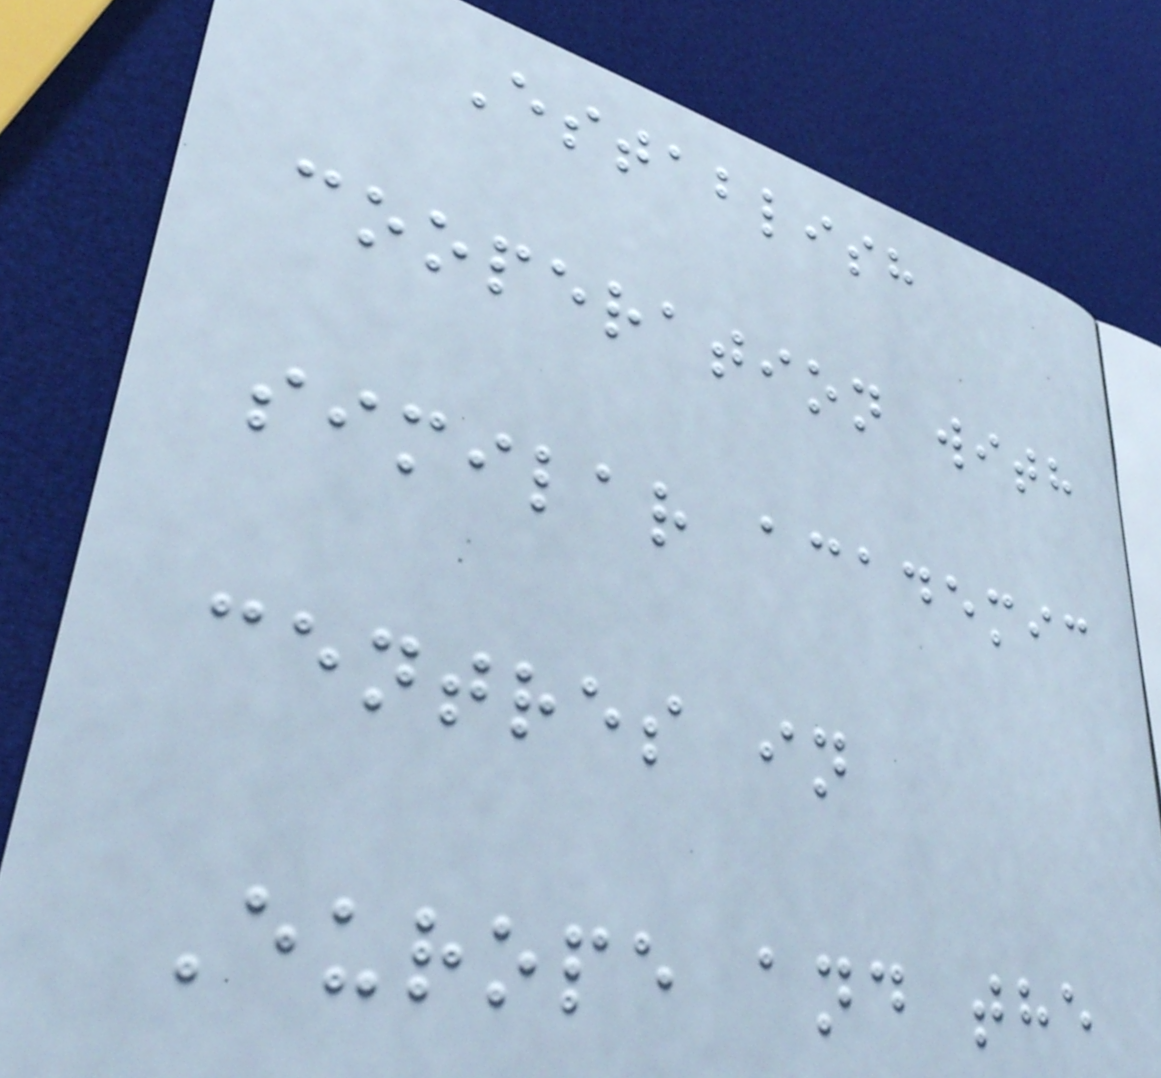Establish
cooperation with
similar academic
centres in
Europe and the
